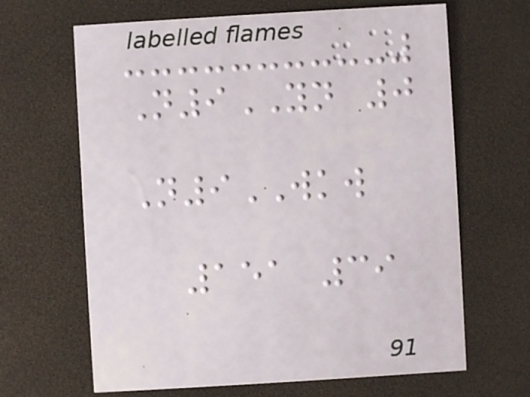N9YN 0
N9WKW
151 39
